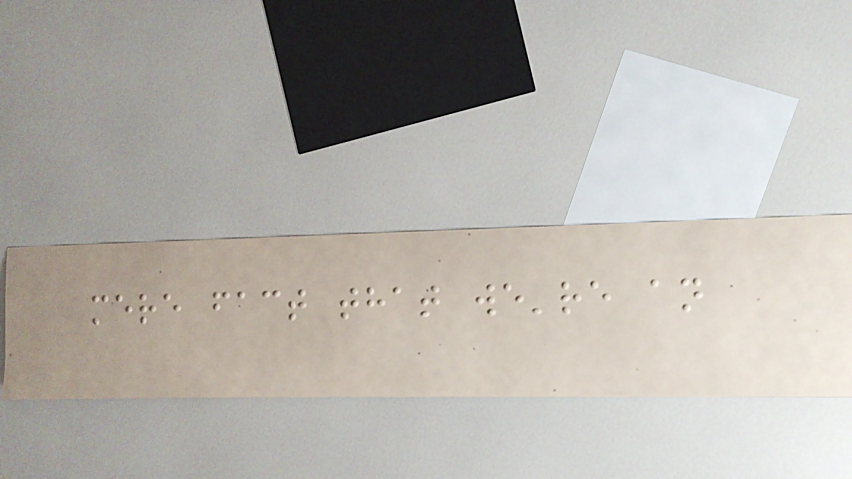mere fact that we're an
